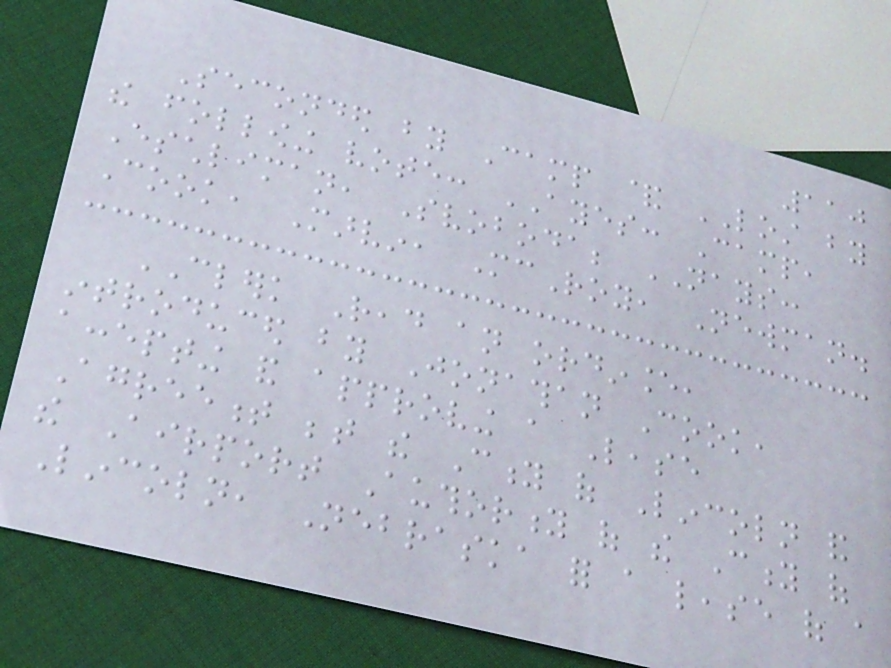110
Seconded by Camp & LOST by
the following vote: AYES: Camp,
Eschliman, Svoboda; NAYS:
Cook, Marvin, McRoy, Newman.
CLERK Read an ordinance,
introduced by Jonathan Cook,
accepting and approving a Lease
Agreement between the City of Lincoln and
the Airport Authority of the City of
Lincoln, Nebraska for a lease of a
